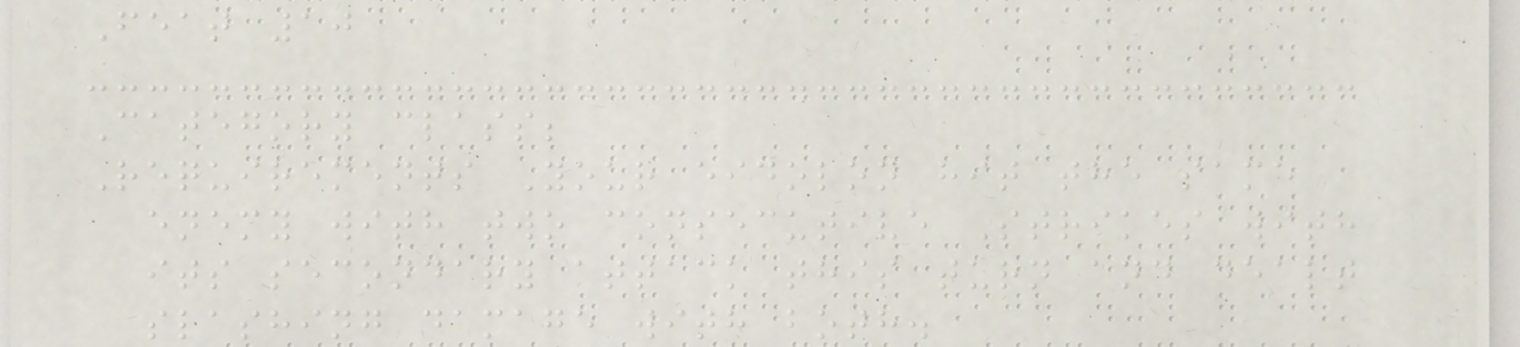Feat 10
Category class;
Requirements Your eidolon hit the same
enemy with two consecutive Strikes with
its secondary attack this turn and dealt
slashing damage with both.
